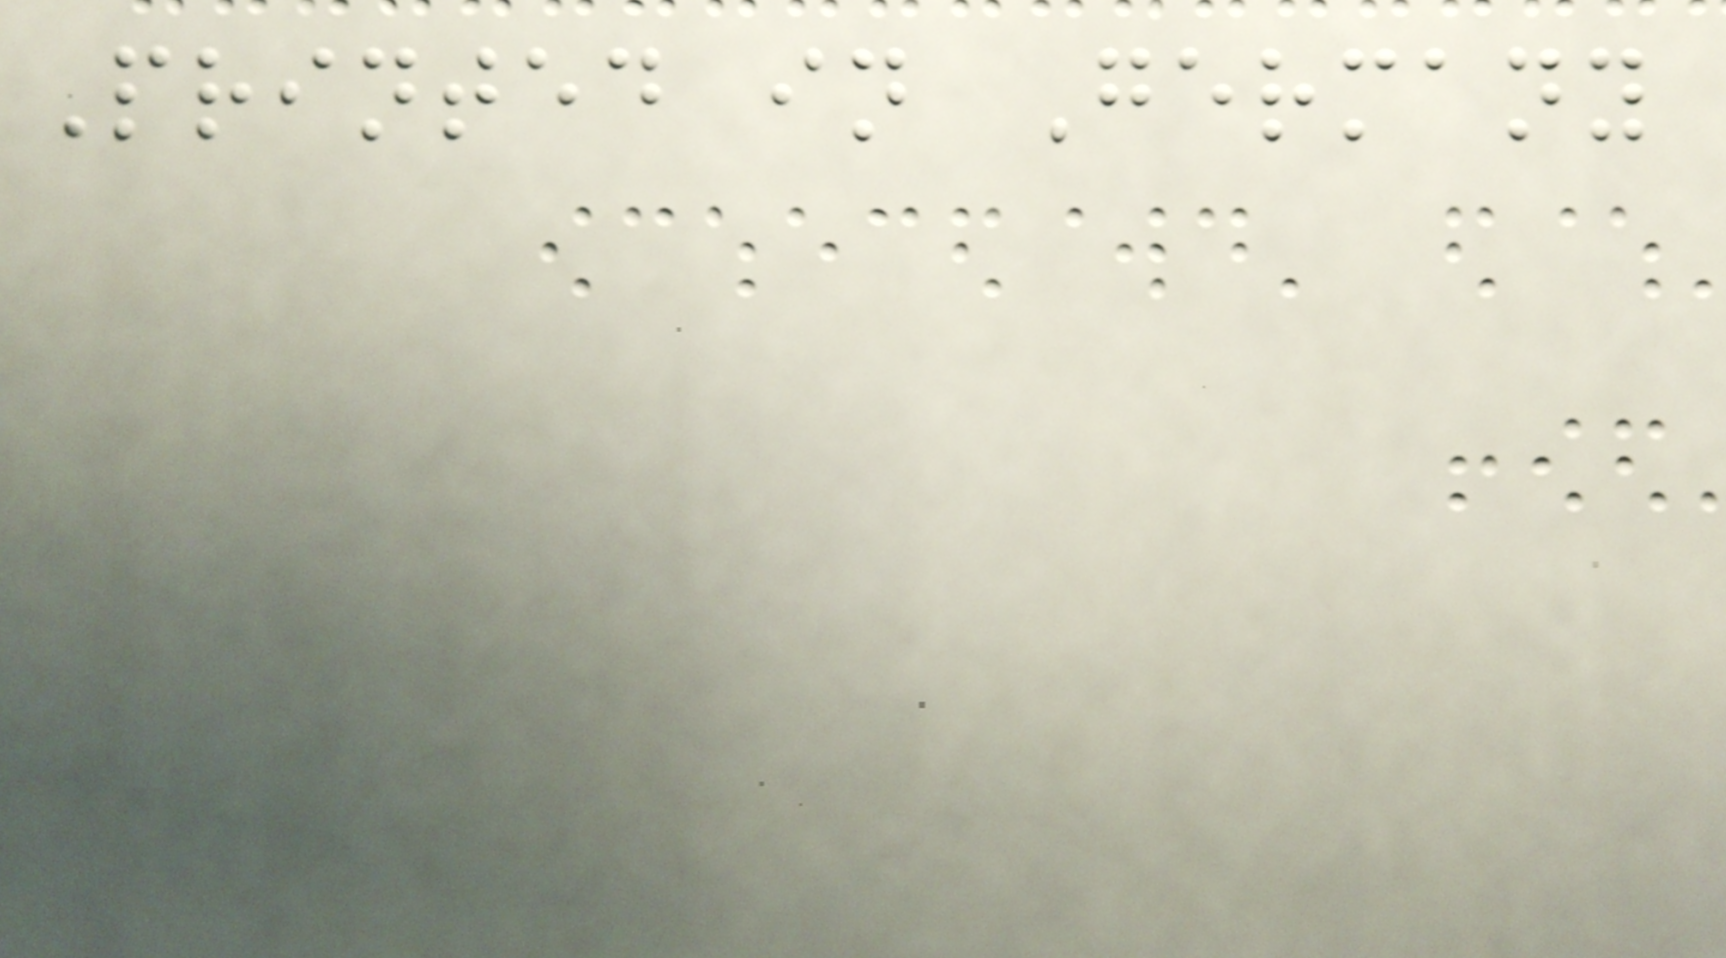Printed in Germany
